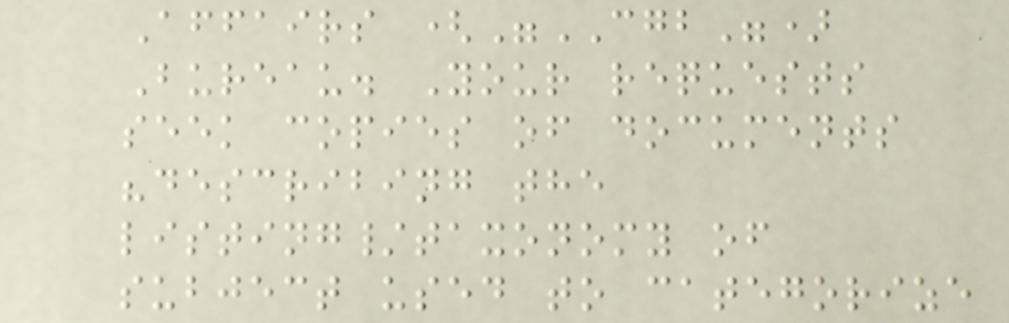Affairs ("CGB")
Bureau. Your requests
seek copies of documents
"describing the
listing/taxonomy of
subject used to categorize
